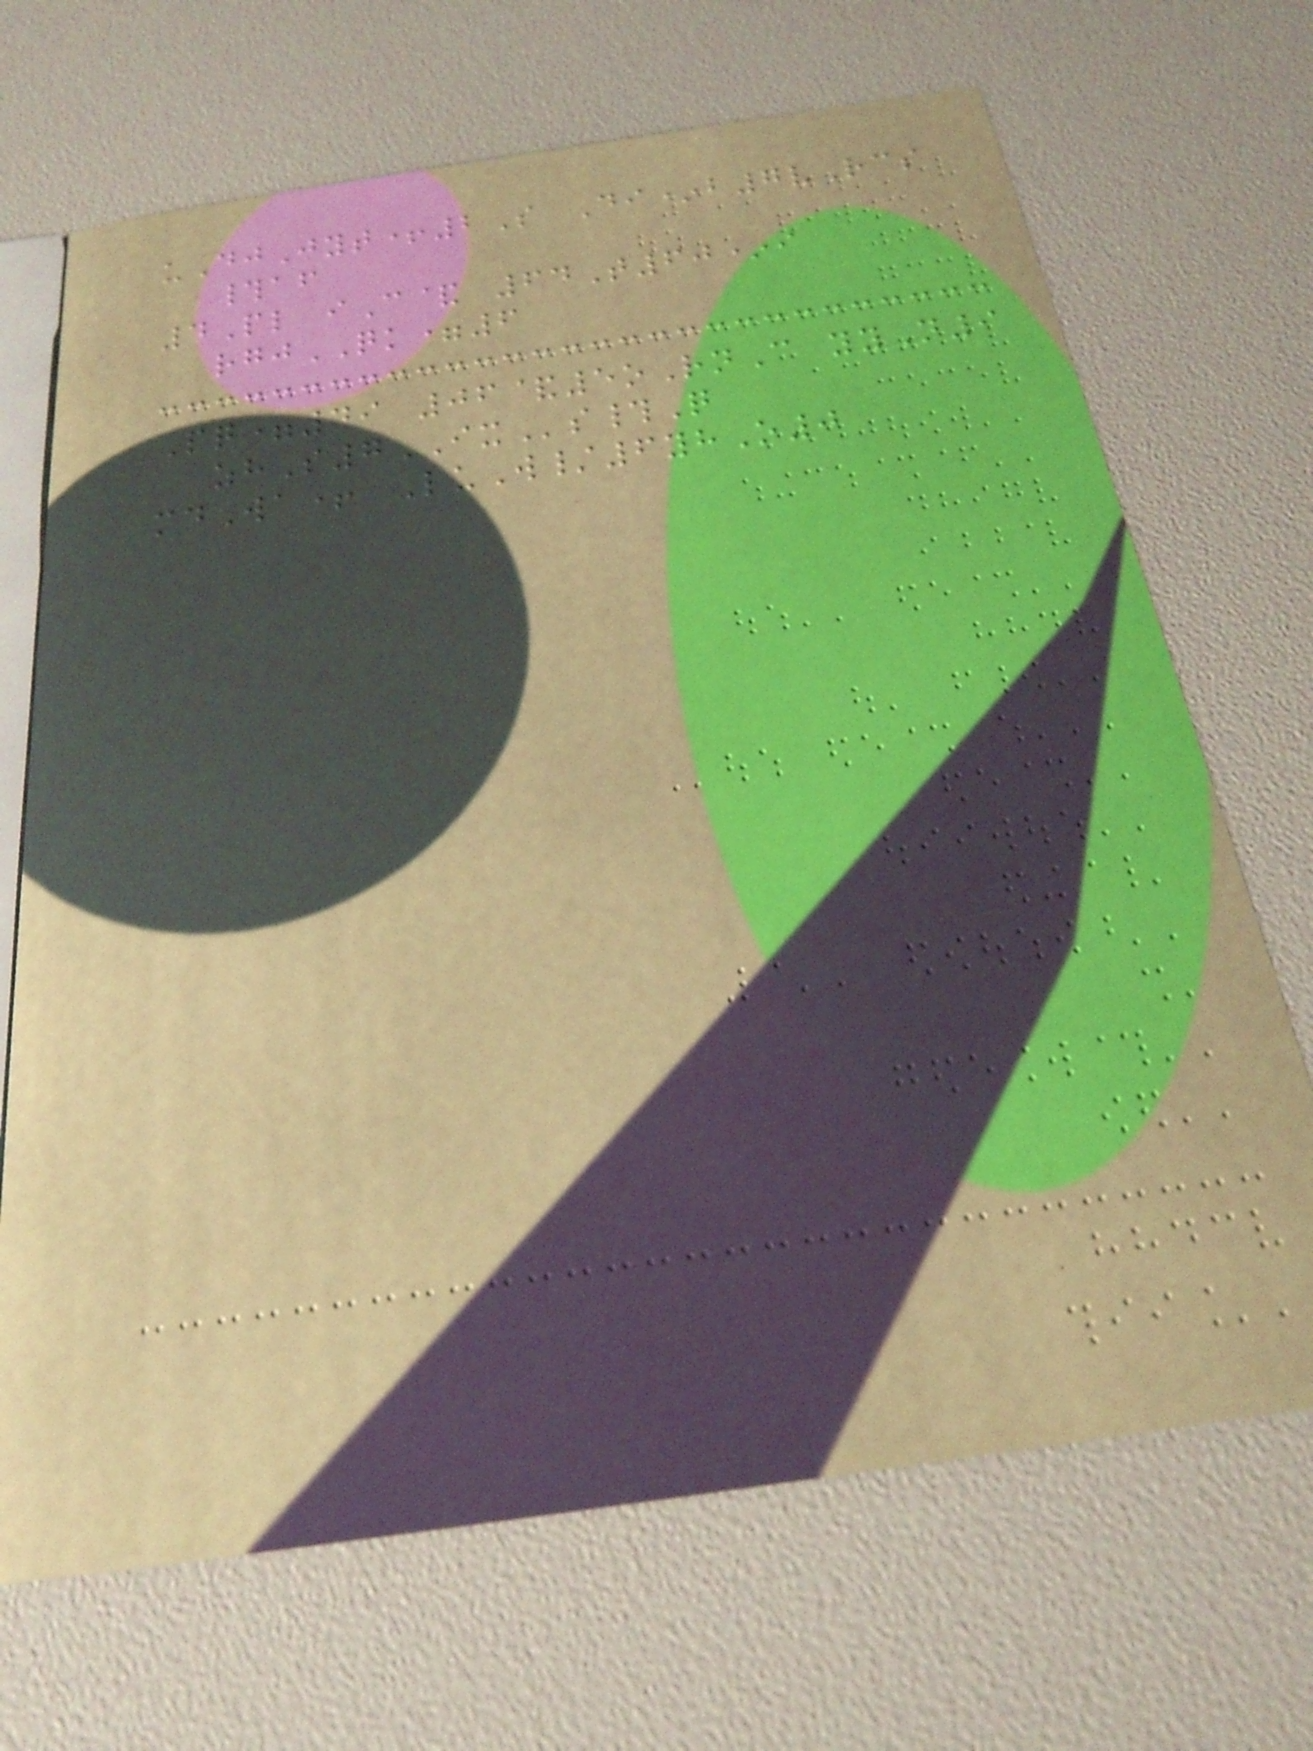uDjJyt+2S Di*b7vRcs
#af
4Pl iC& 64T60*i
rgjQK=6
Pq=49 06&5oRnC yyN9
zhS7IXs#Q
mdWa+ LuW/6yhO0
